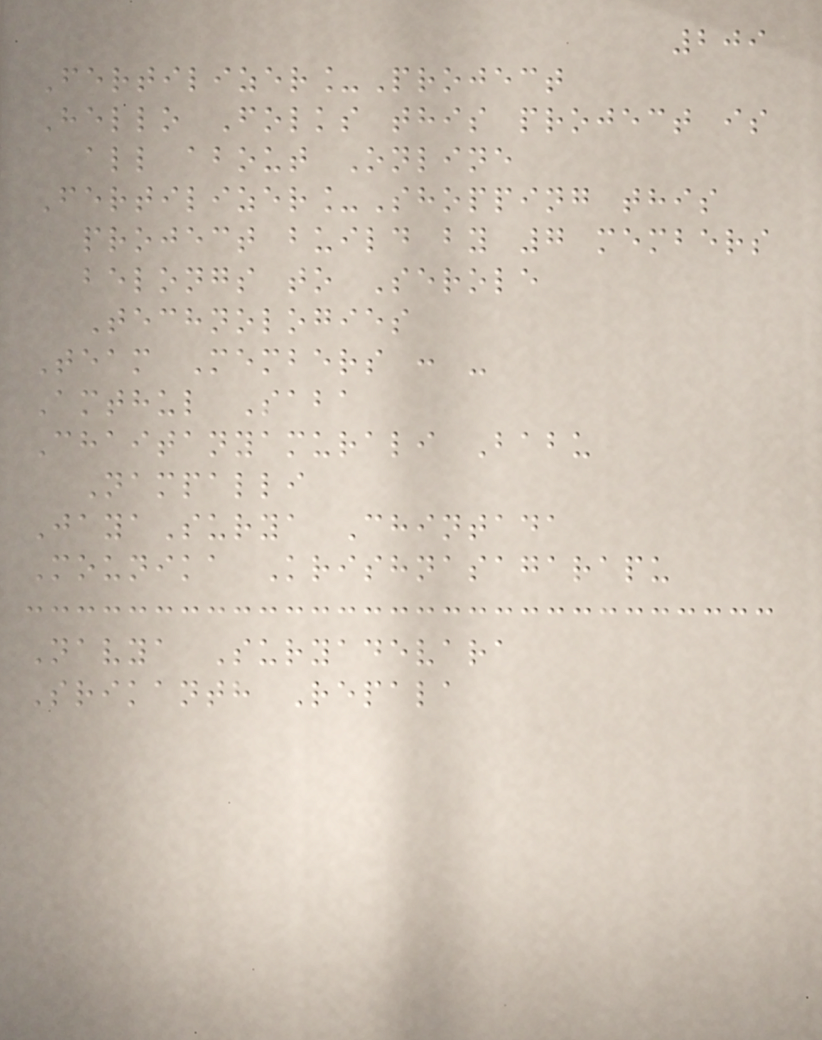209
Fertilizer_Project
Hello Folks this project is
all about Online
Fertilizer_Shopping this
project build by 7 members
belongs to Serole
Technologies
Team Members : -
Amthul Saba
Chaitanyamurali Babu
Nampalli
JayaSurya Chintada
Mounika Krishnasagarapu
Navya Suryadevara
Srikanth Repala
